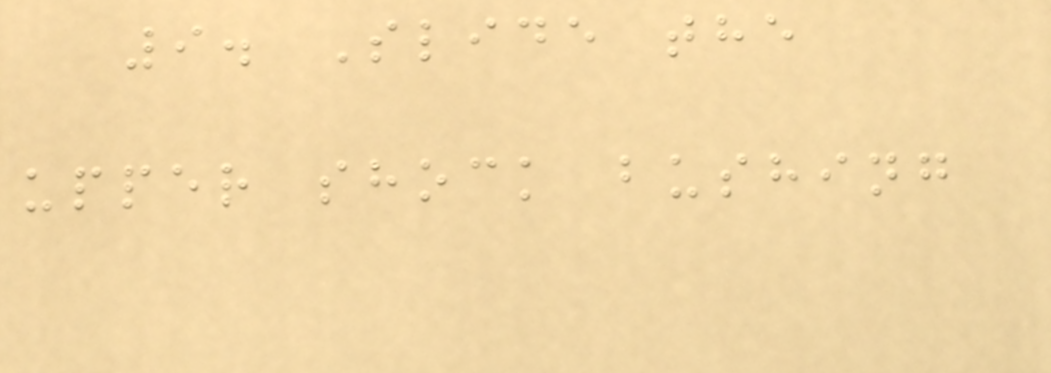9. Slide the
upper shock bushing
